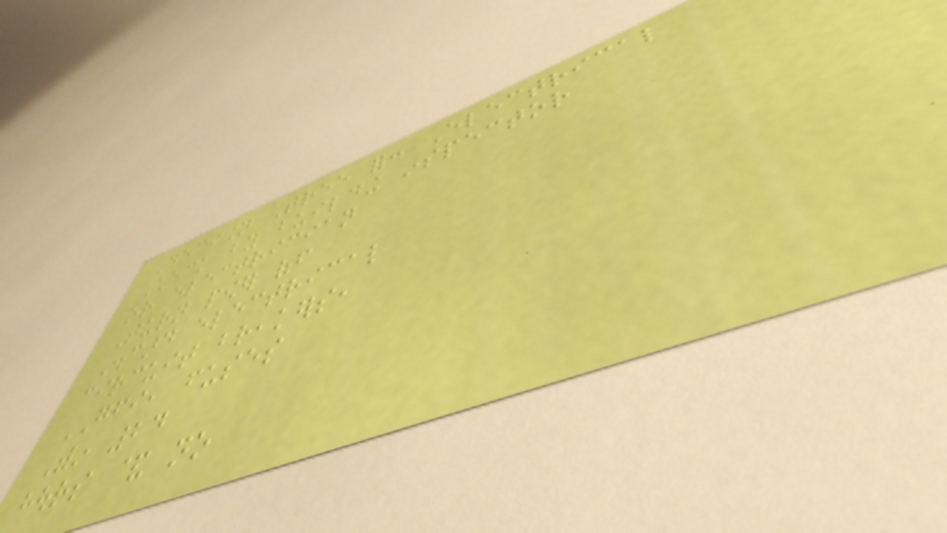Decision Tree for: Electrical
Check by building inspector
or electrician
Turn power off
Discard electrical
circuit breakers,
GFI, fuses
Within 24
hours & no
